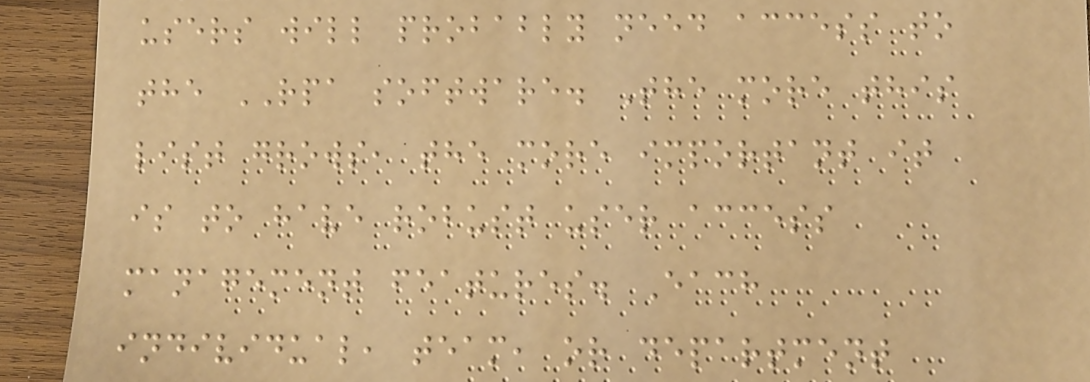users will probably need access to
the RPA software. The more this
list grows, the more important it
is to have robust user access
management features. Each
individual, team, or department
